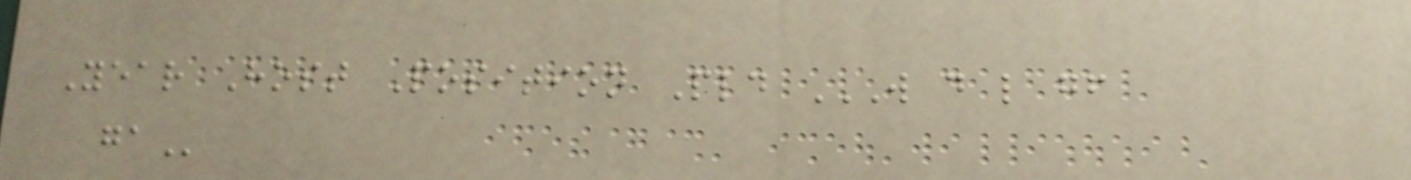Year Host Position Pld W D L GF
GA
